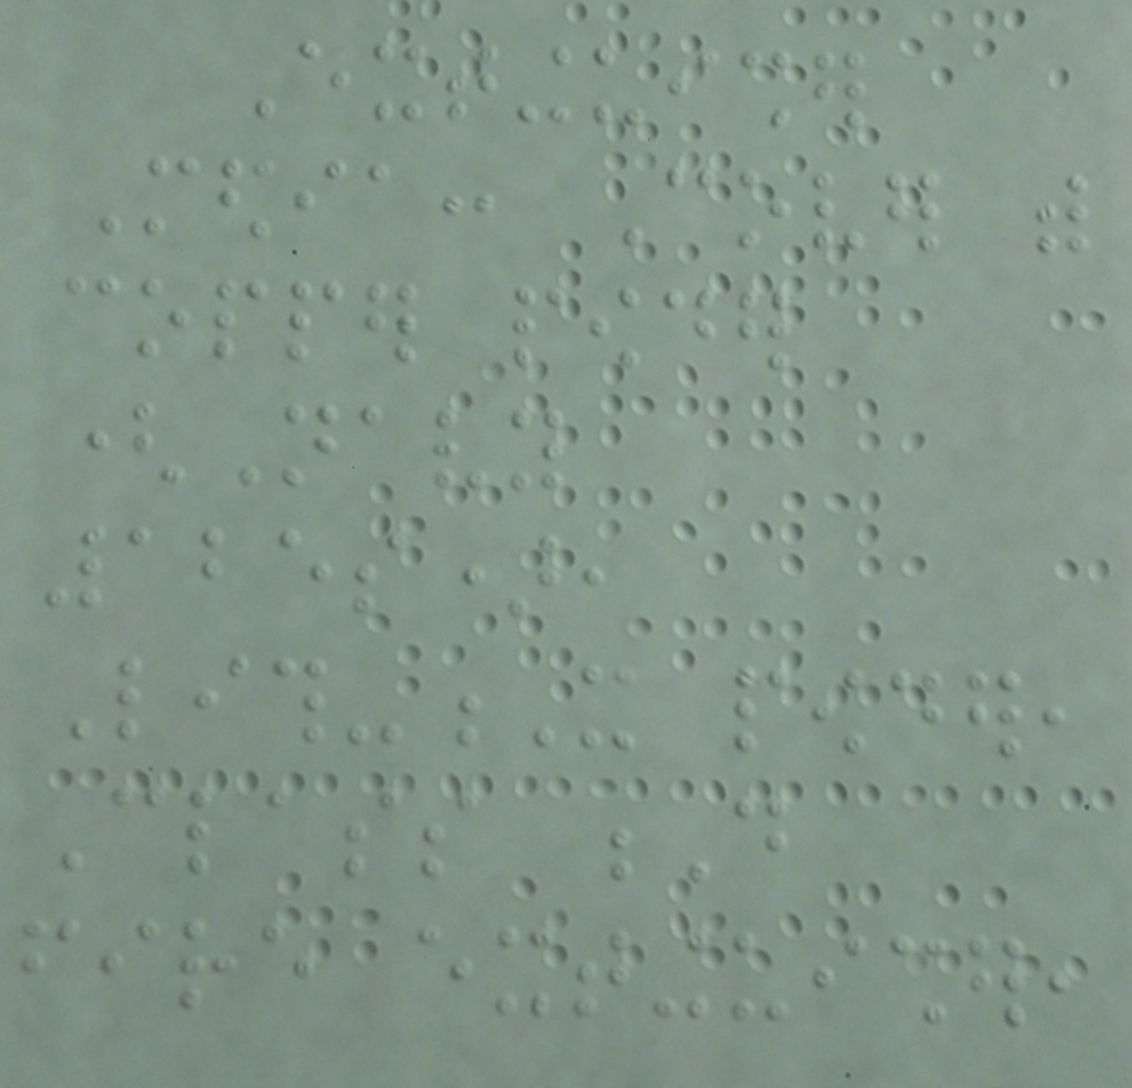Extinguisher
Media: Cover with
copper powder
(Navy
125s),
Lith-X powder,
Class D
fire extinguisher,
